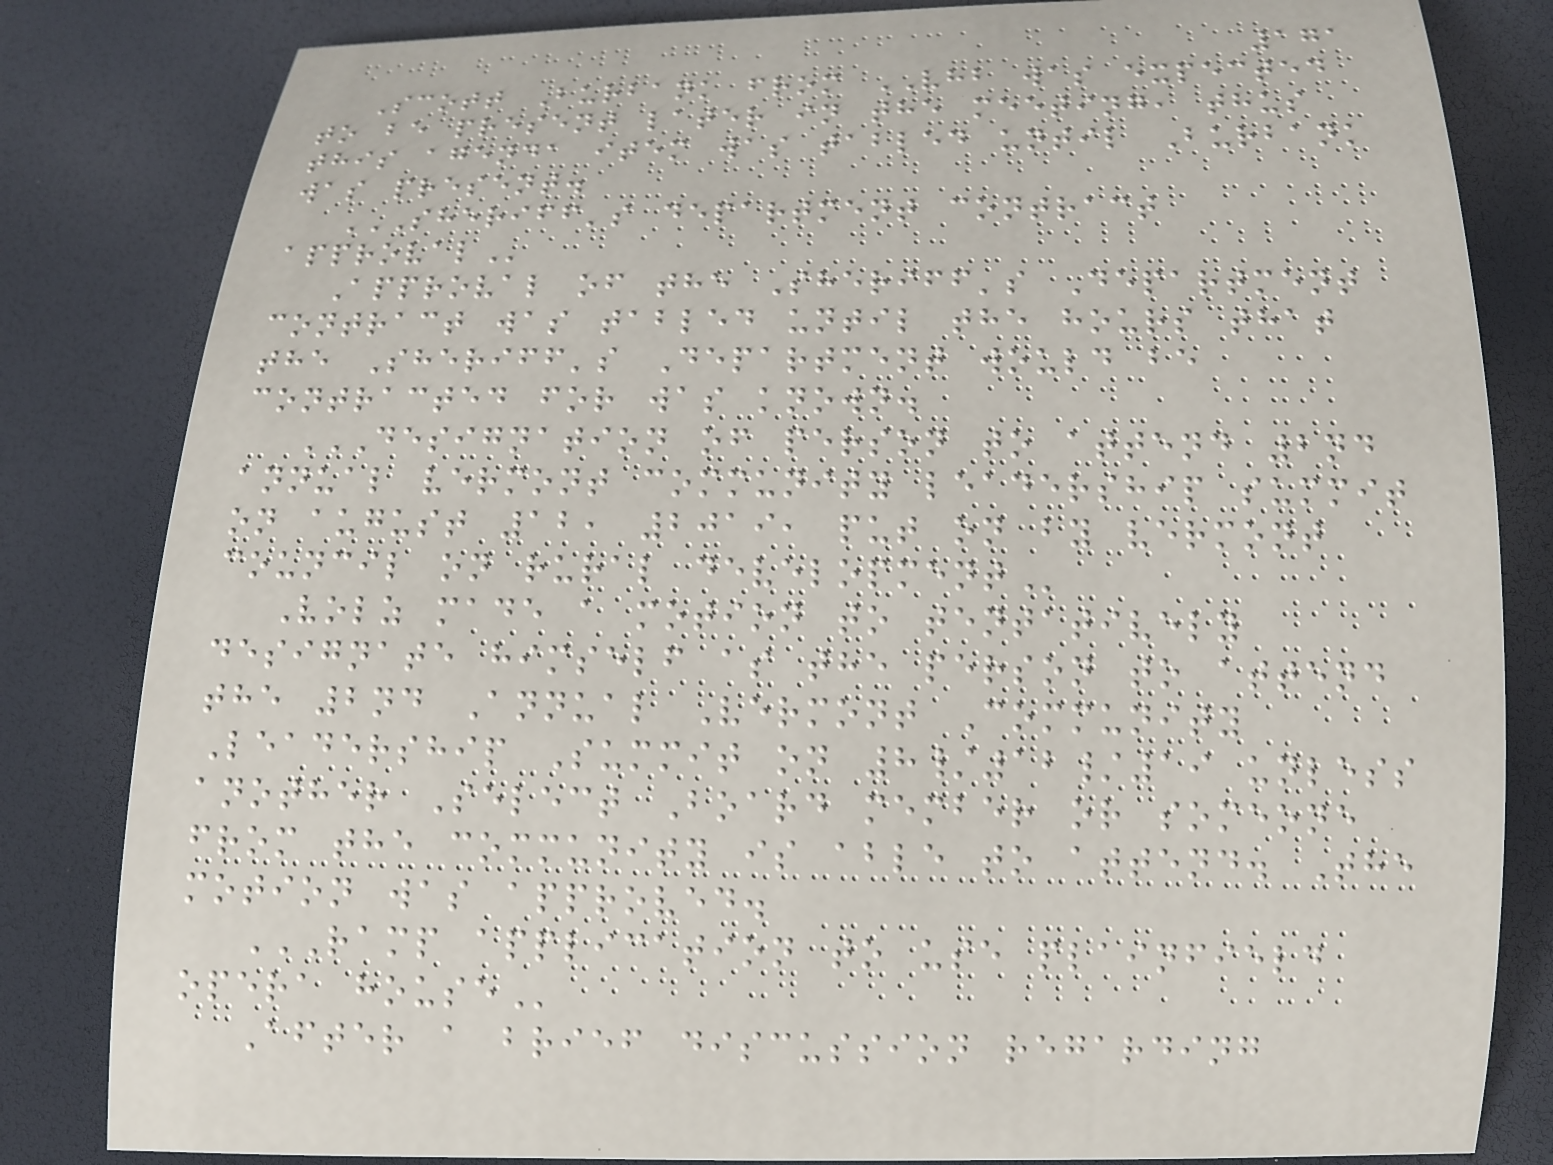171
Scott Burbank from VHB was expected
to be present later in the meeting, thus
this agenda item was tabled until Burbank
was present.
SHERIFF'S DEPARTMENT CONTRACT
APPROVAL
Approval of the Sheriff's Department
contract was tabled until the hours that
the Sheriff's Department would be
contracted for was known.
DESIGNATION OF PERSON TO ATTEND 2ND
ANNUAL VERMONT COMMUNITY LEADERSHIP SUMMIT
ON AUGUST 12, 2019, PUT ON BY VERMONT
COUNCIL ON RURAL DEVELOPMENT
Volz made a motion to tentatively
designate himself as the person to attend
the 2nd Annual Vermont Community
Leadership Summit on 8/12/19 unless
another Select Board member or someone
from the community is able to attend. The
motion was approved.
RAMP APPLICATION TO USE PLAINFIELD
OPERA HOUSE
After a brief discussion regarding
